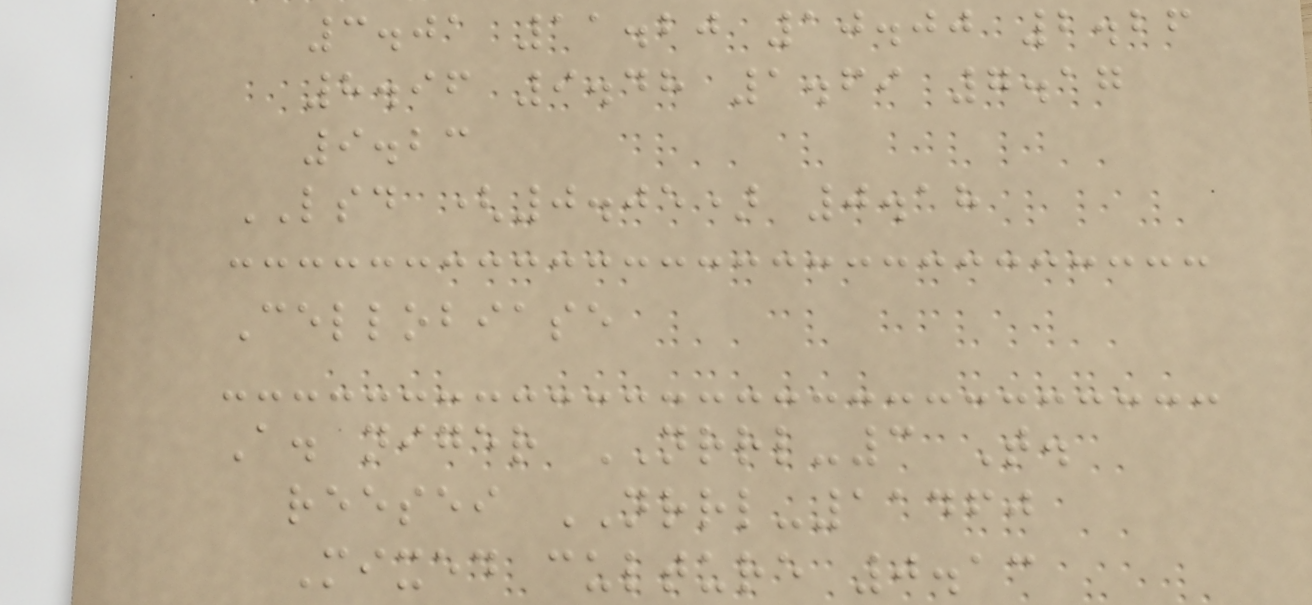3.01 11.20 10.00 2.26
8.96 9.48 1.69 7.17
9.23
LSD (0.05) 0.18
Cellobiase
A. niger NRRL-3 T.
reesei NRRL-11460
Mixed culture 0.13
